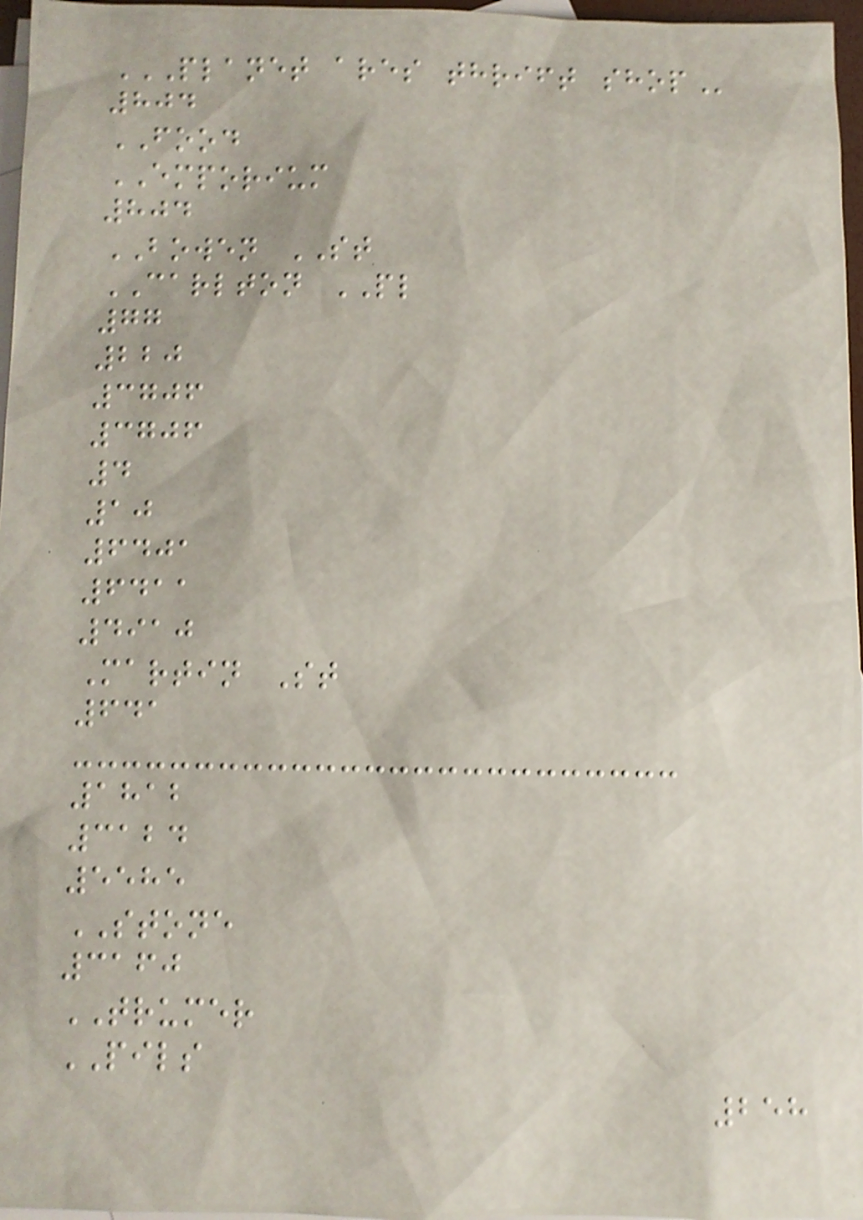PLANET ARES THRIFT SHOP
804
FOOD
EMPORIUM
804
BOWEN ST
CARLTON PL
77
220
3706
3706
4
10
6401
6411
4910
Martin St
641
1812
3124
5585
STONE
3160
TRUMER
PILS
258
